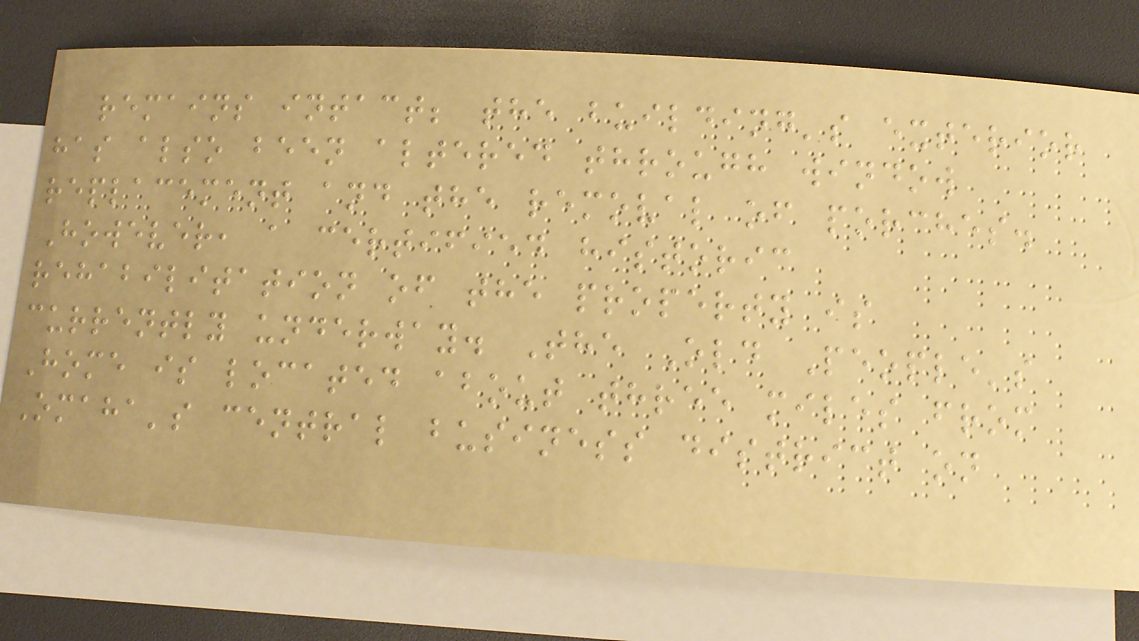remains intact; the building's exterior
has also been altered through window
replacement and the removal of porches.
However, a certified historic
rehabilitation of the property is
currently underway. The Old People's
Home is located about three miles from
Omaha's central business district on
